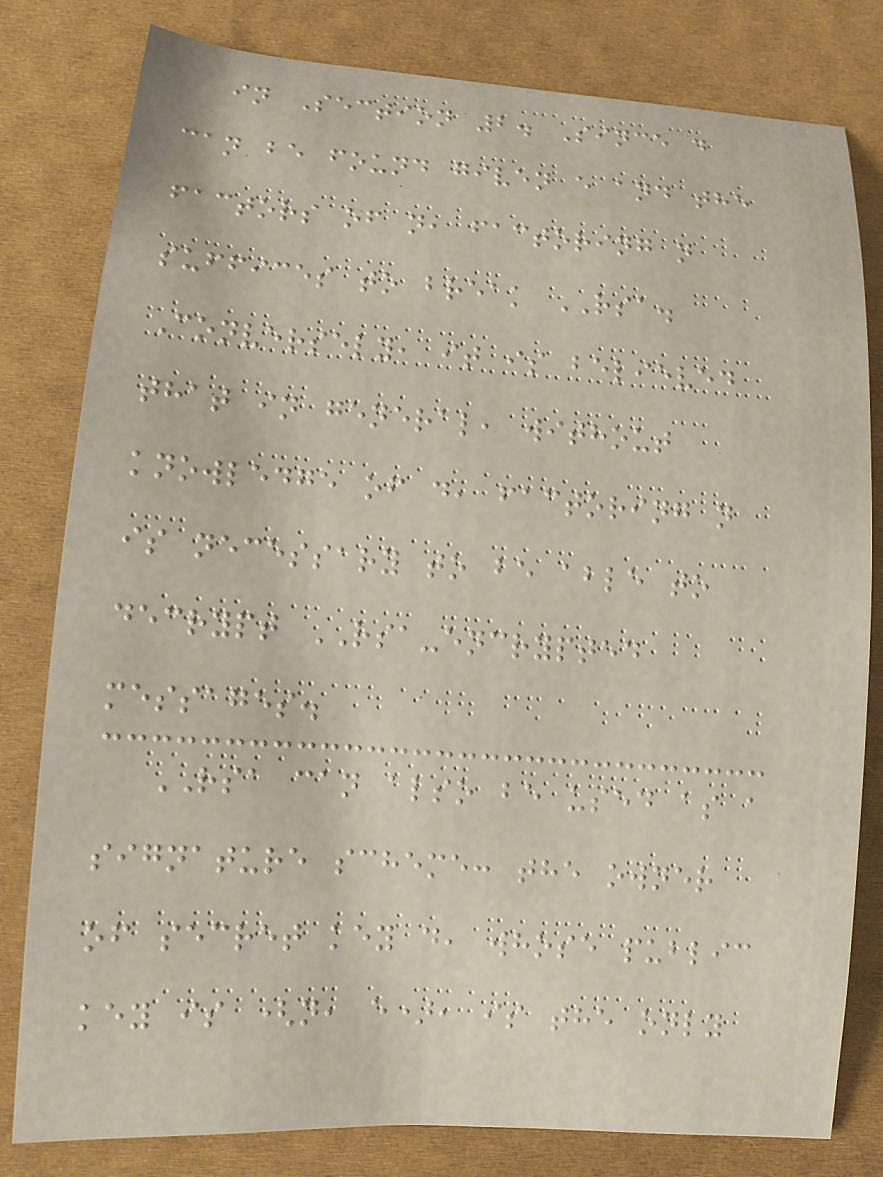in Section 2. Since d
can be found given e and the
factors of n, factoring n
suffices to break RSA.
Conversely, it is believed
that in general, without
knowledge of d, factoring n
is necessary to be able to
decrypt RSA-encrypted
messages.
RSA can also be used as a
signature scheme: the owner
of secret key d, whose public
key is (n, e), is the only
